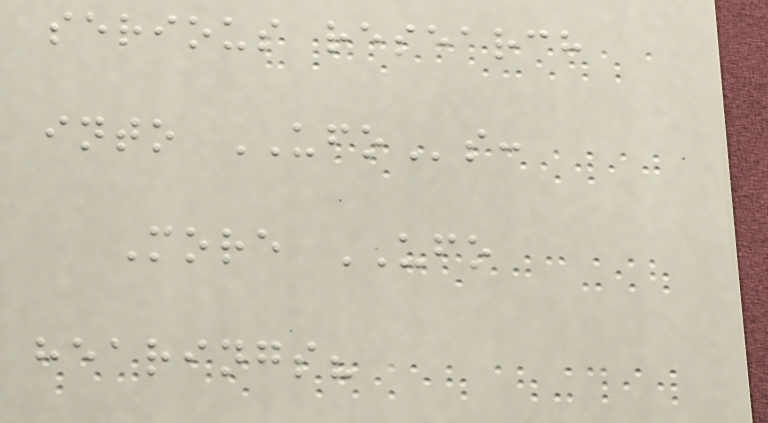serious research
into UFOs:
More UFO
hearings?
